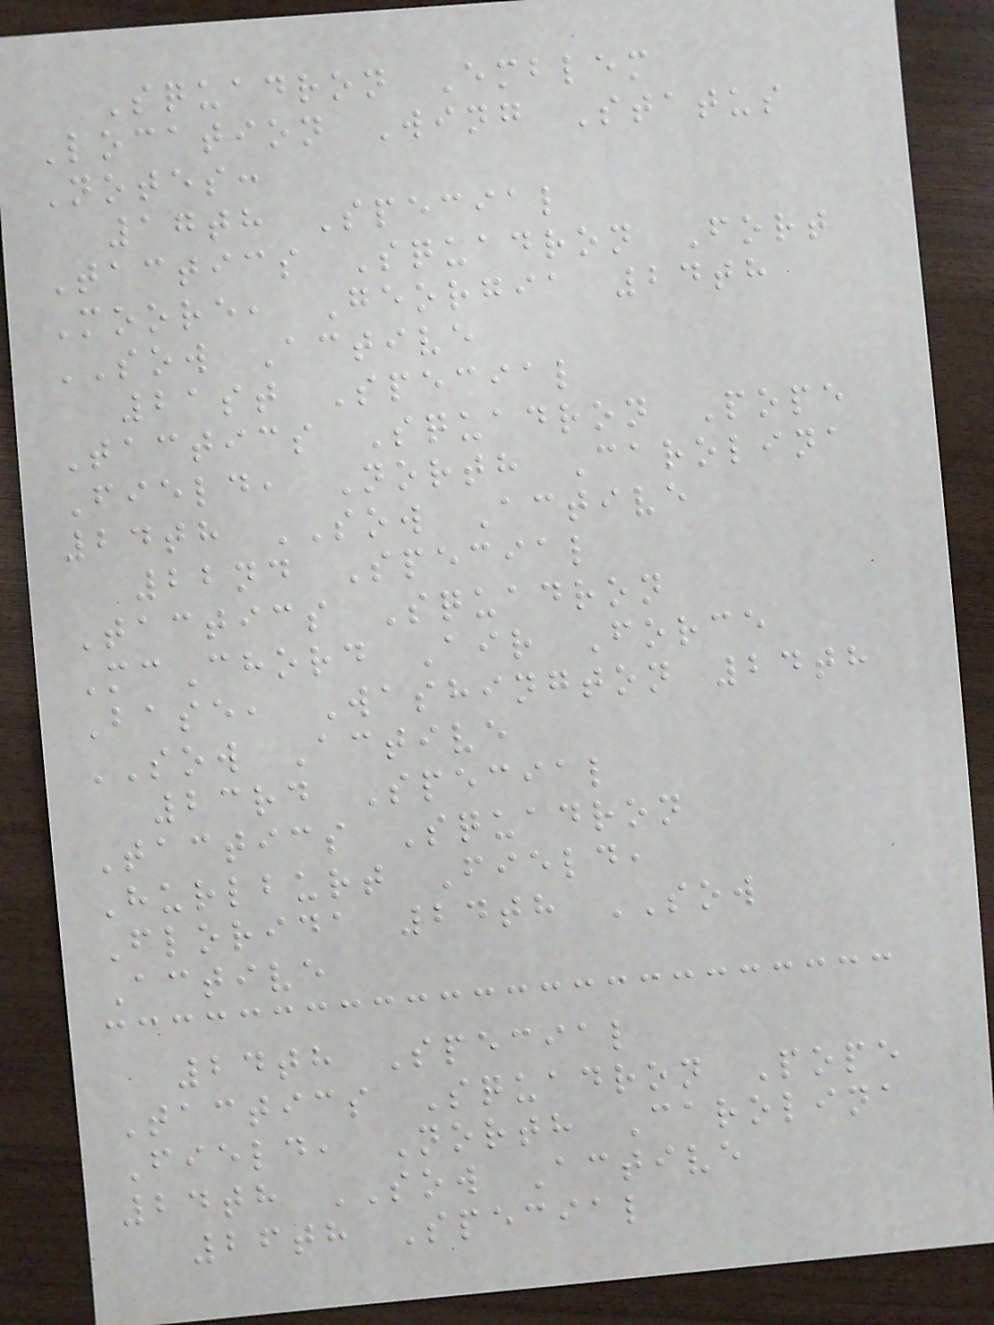Squadron Emblem
Location Wing Status
Notes:
17th Special
Tactics Squadron Fort
Moore, Georgia 24th
SOW Active
21st Special
Tactics Squadron Pope
Field, North Carolina
24th SOW Active
22nd Special
Tactics Squadron
McChord Air Force
Base, Washington 24th
SOW Active
23rd Special
Tactics Squadron
Hurlburt Field,
Florida 24th SOW
Active
24th Special
Tactics Squadron Pope
Field, North Carolina
24th SOW Active
26th Special
